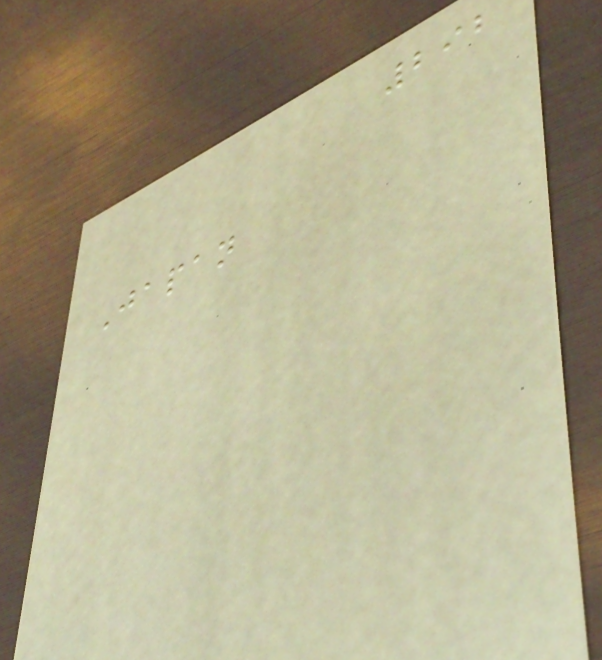292
Japan
